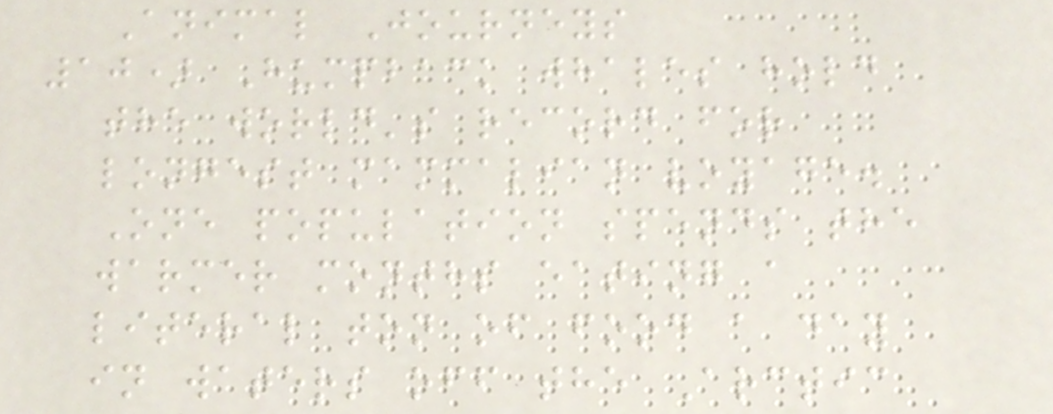Animal Journeys
10) Humpback whales hold
the world's record for
longest mammalian voyage.
One population spends the
warmer months eating a
literal ton of food a day
in waters off the Arctic
